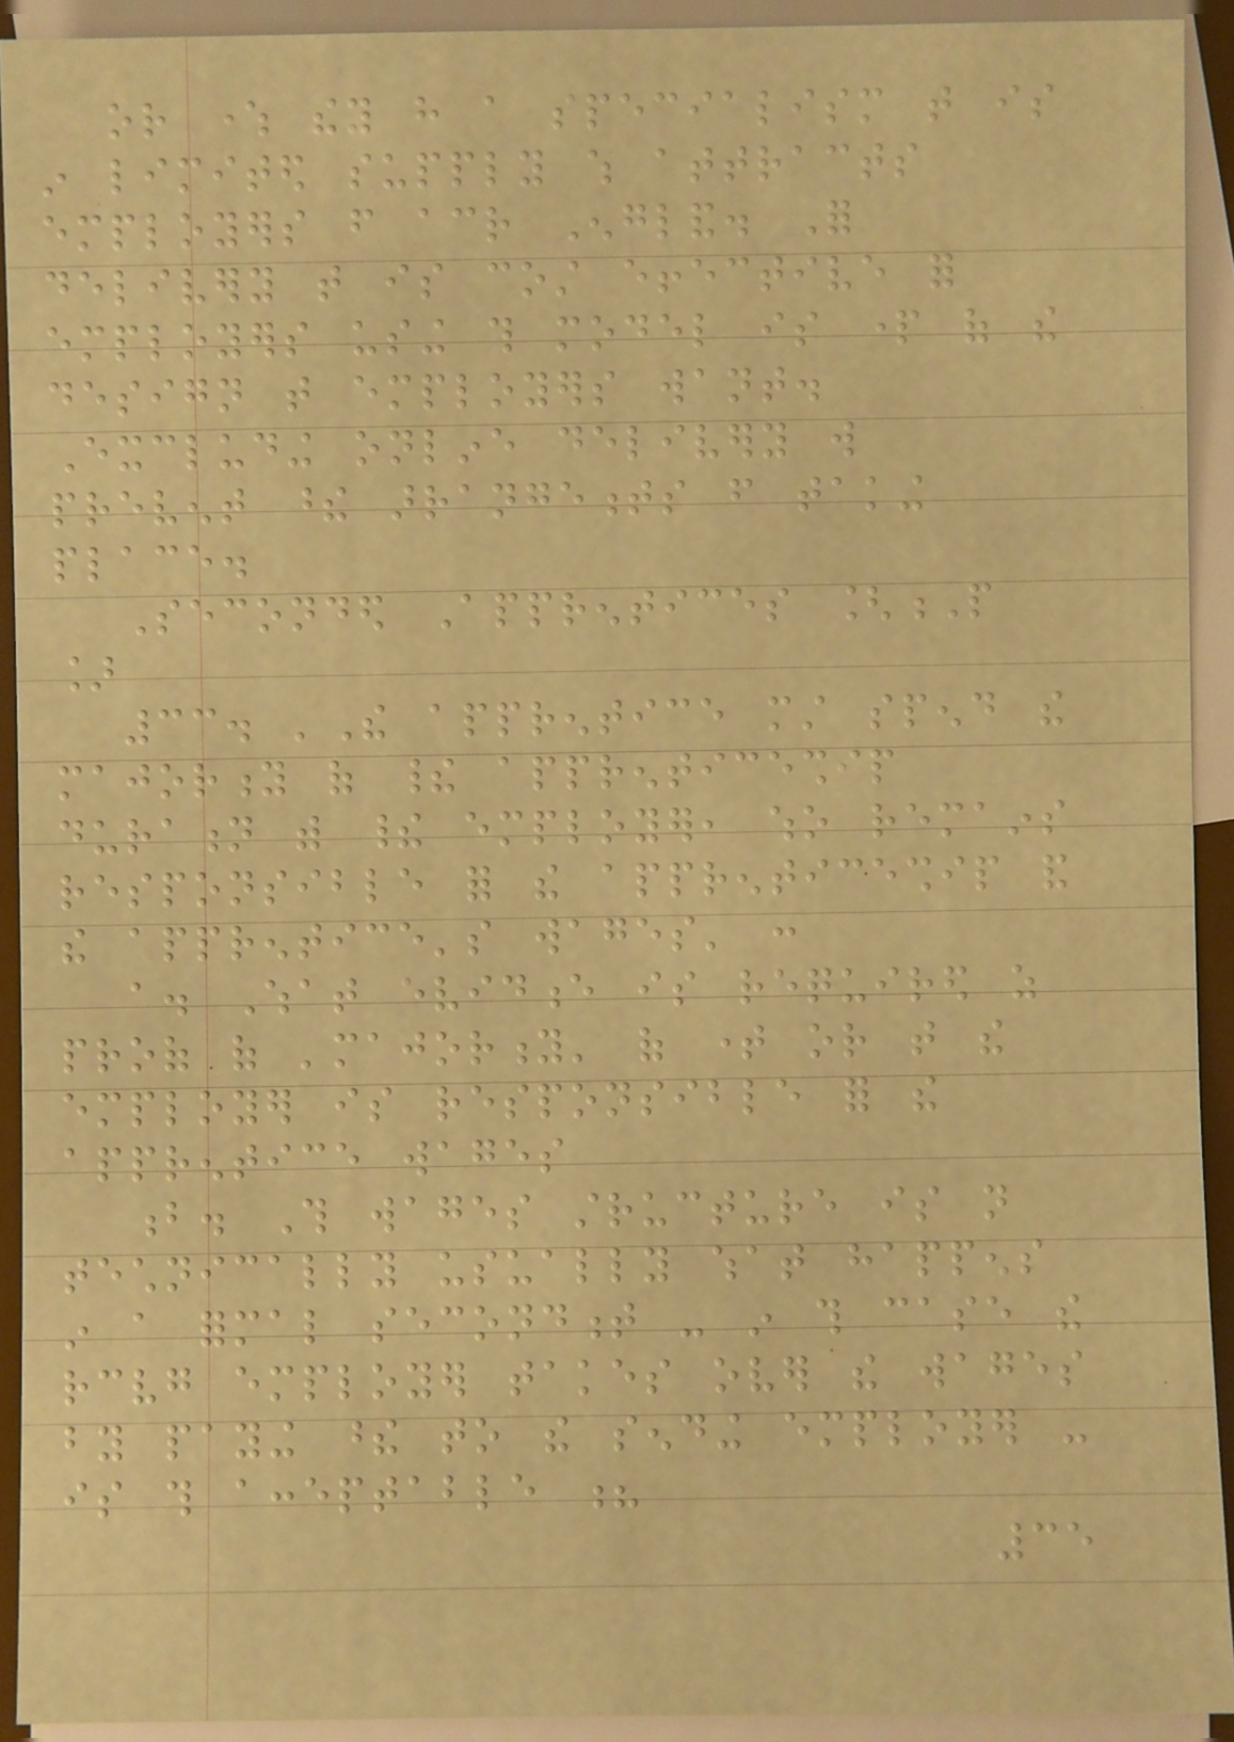or where they have a specialism that is
in limited supply which attracts
employers from across England. For
delivery that is cost effective for
employers using this model is part of the
design that employers want.
Excluding online delivery will
prevent these arrangements from taking
place.
Seconded Apprentices [P
]
33. 'The apprentice must spend the
majority of their apprenticeship
duration with their employer, who remains
responsible for the apprenticeship and
the apprentice's wages' :
a. What evidence is required as
proof of 'majority' of time or that the
employer is responsible for the
apprentice wages
b. This wages structure is not
technically usually what happens
in a formal secondment - in this case the
receiving employer takes over the wages
by paying these to the sending employer -
is this acceptable ?
35
